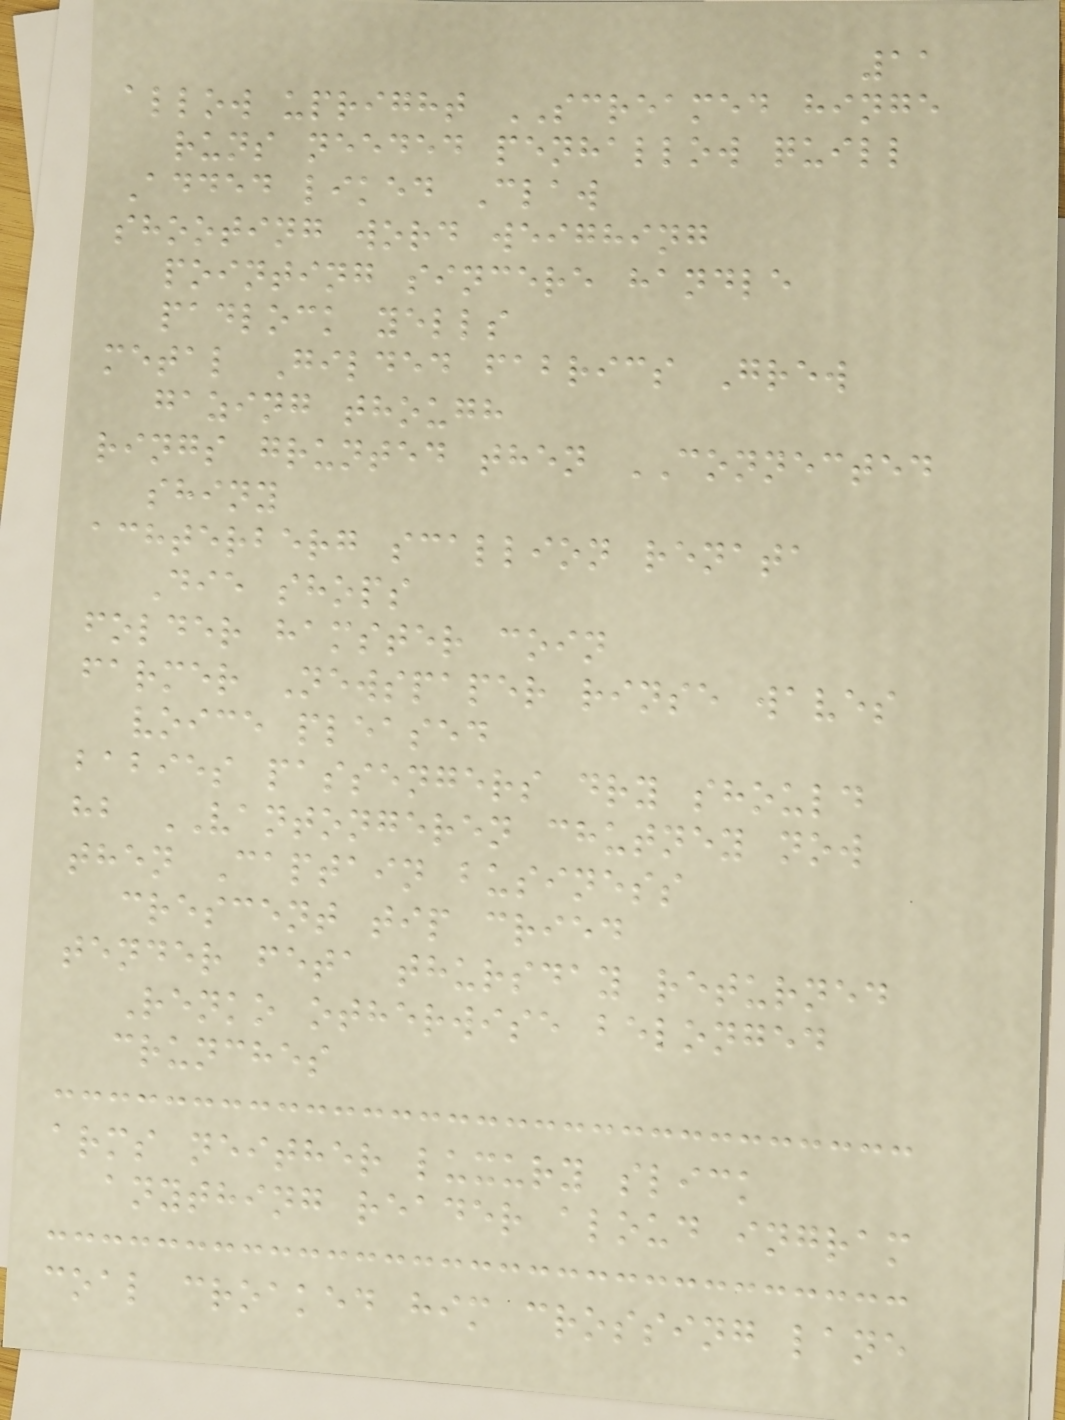11
allow upright SCREAMED hinge
runs needed penhallow quill
Added liked Claw
shooting word weighing
pointing sincere handle
padlock yells
metal Gilded fabrics Grew
gazing though
rings grunted then CONNECTED
shiny
achterberg scallion renata
Die shops
folder hamster coin
farmer Newspaper rinse waves
voice pleased
babies passengers dry should
hb VANTONGEREN chutney now
then Captain business
crescent tip cried
tender feta thursday returned
Renko otherwise belonged
crunches
arms neither luxury slick
anything reader aloud ingram
coal croaked him crossing lane
